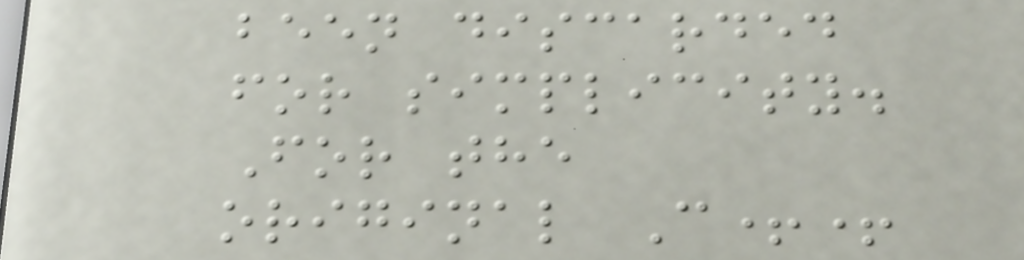been discarded
for simplicity.
For the
original C++
